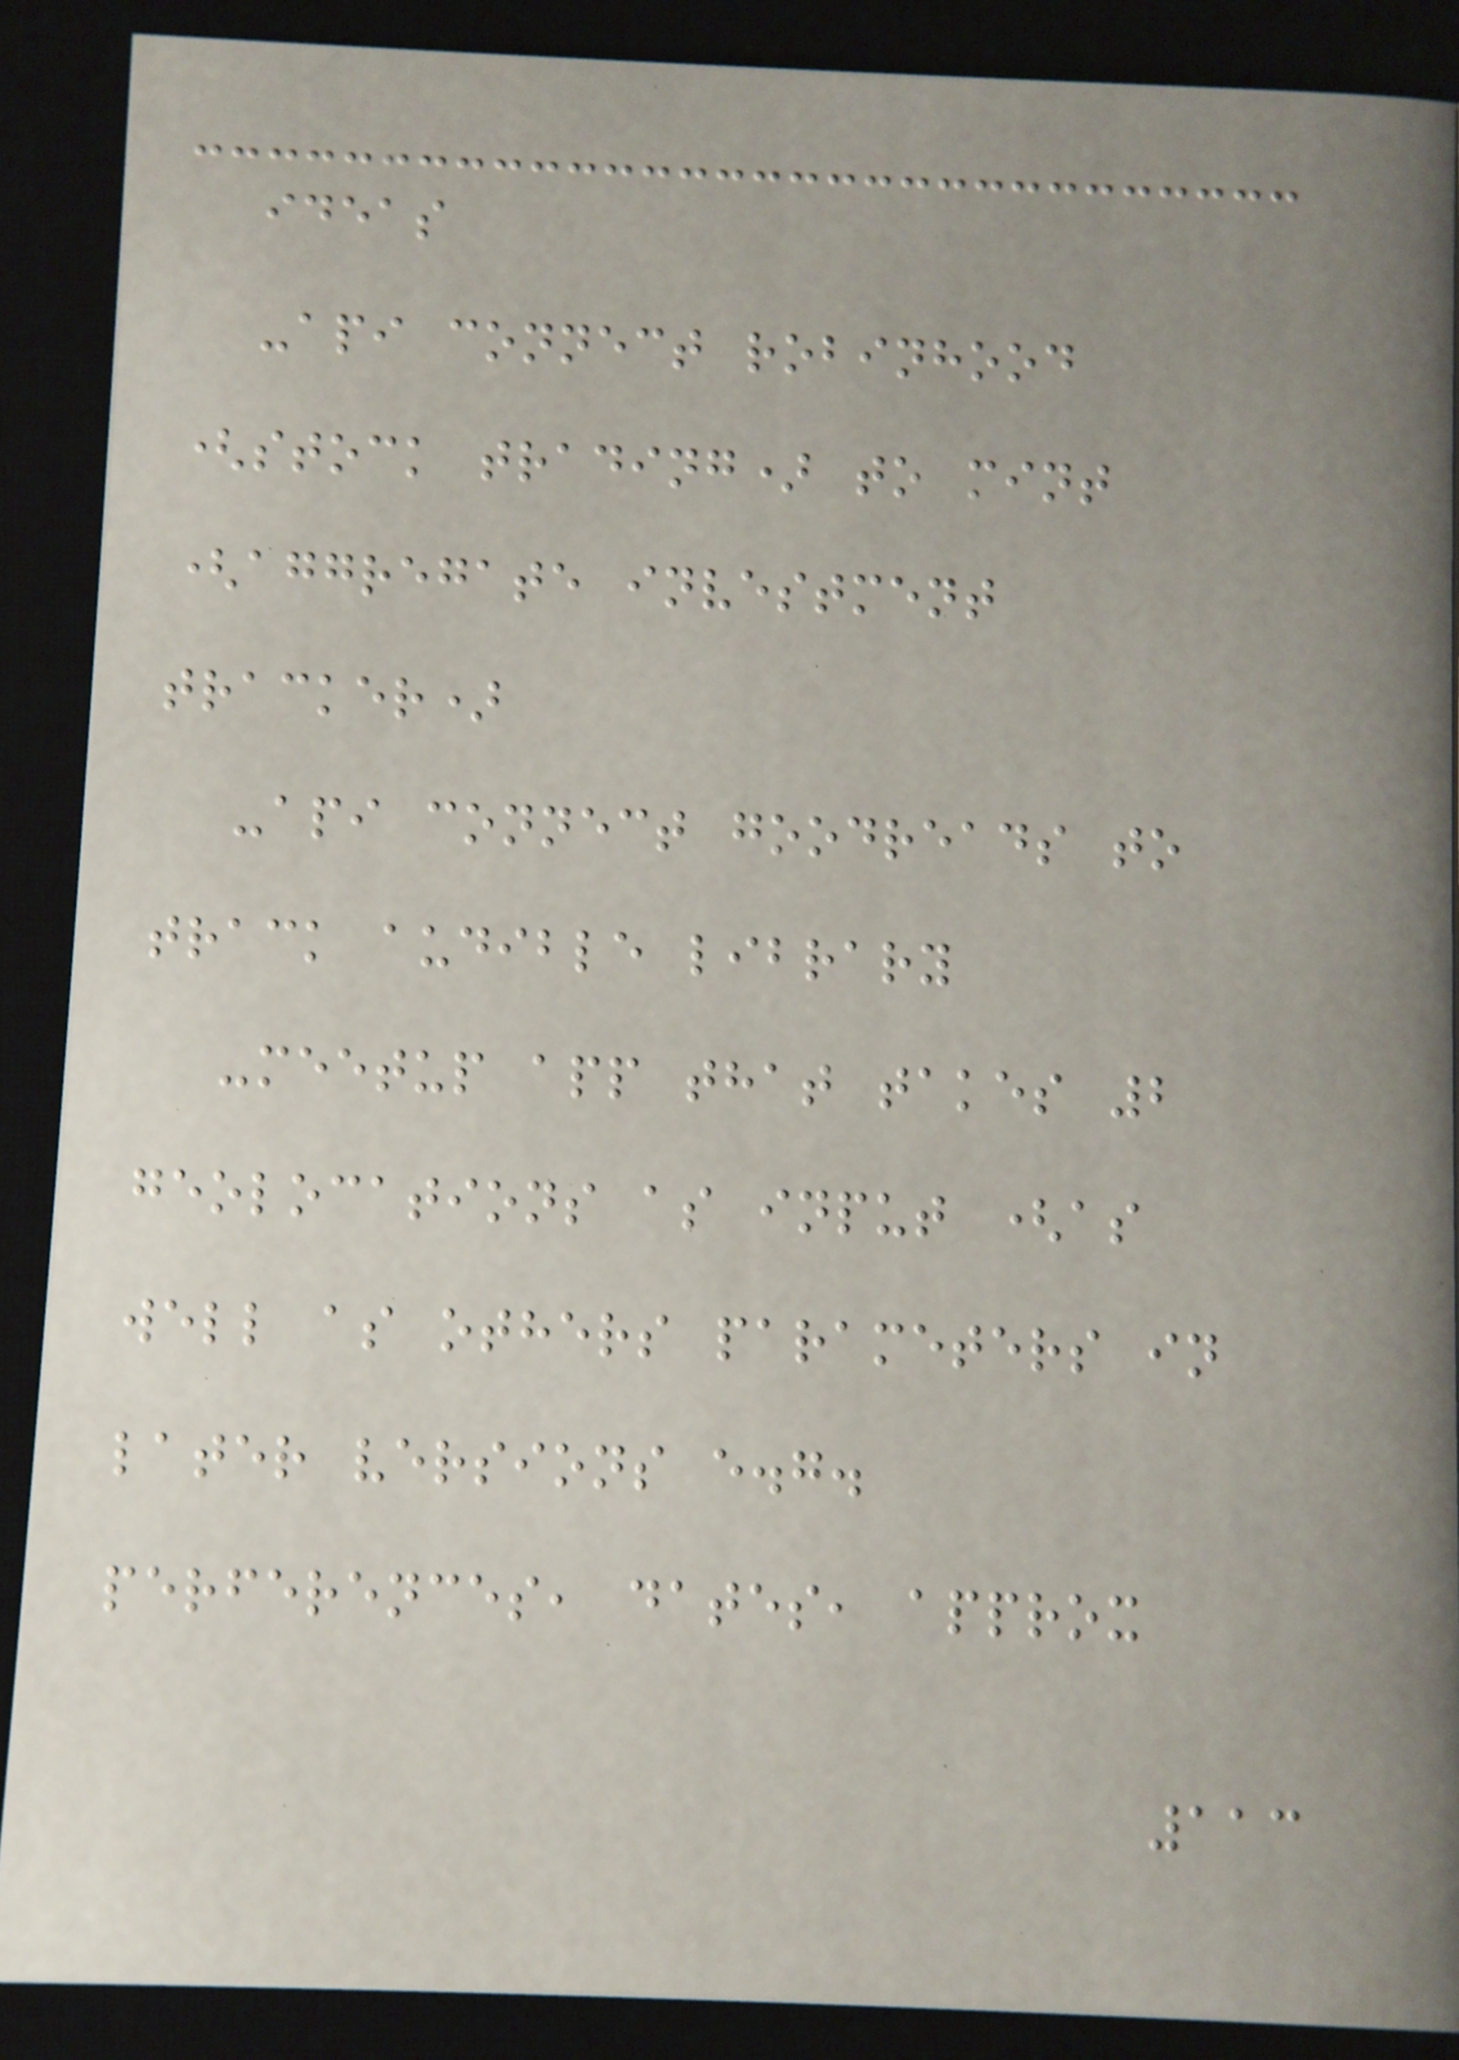ideas
-api connect robinhood
(stock trading) to mint
(aggregate investment
tracker)
-api connect goodreads to
track audible library
-meetup app that takes 2
geolocations as input (as
well as others parameters in
later versions e.g.
perferences, dates, approx
113
